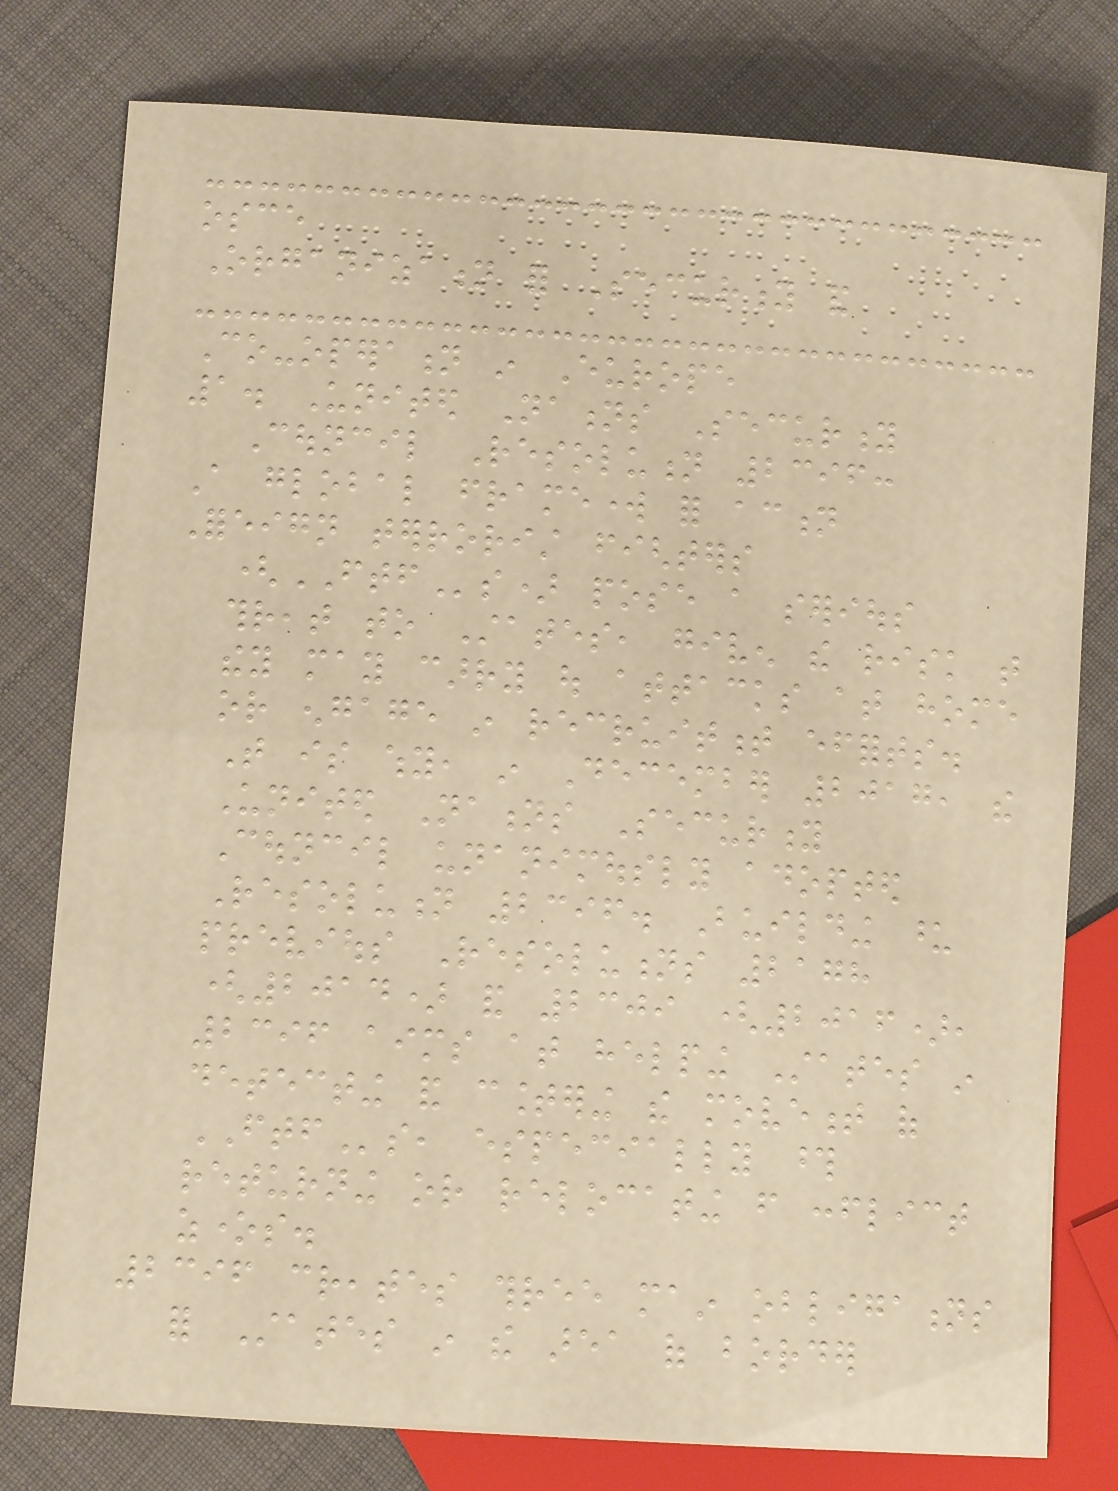osce
Organization for Security and
Co-operation in Europe
1. United Nations Security
Council Resolution 2396:
A global framework for action
Foreign terrorist fighters
(FTFs) pose a serious
threat to States, given the risk that
they may carry out attacks at home
or engage in recruitment efforts.
That is why, in December 2017, the
United Nations Security
Council unanimously adopted
Resolution 2396. Building upon
previous Resolutions 2178
(2014) and 2309 (2016),
2396 aims at helping States in
detecting and countering the movement of
FTFs, especially those
returning or relocating from conflict
zones.
2396 creates three main obligations
for States in the area of border
